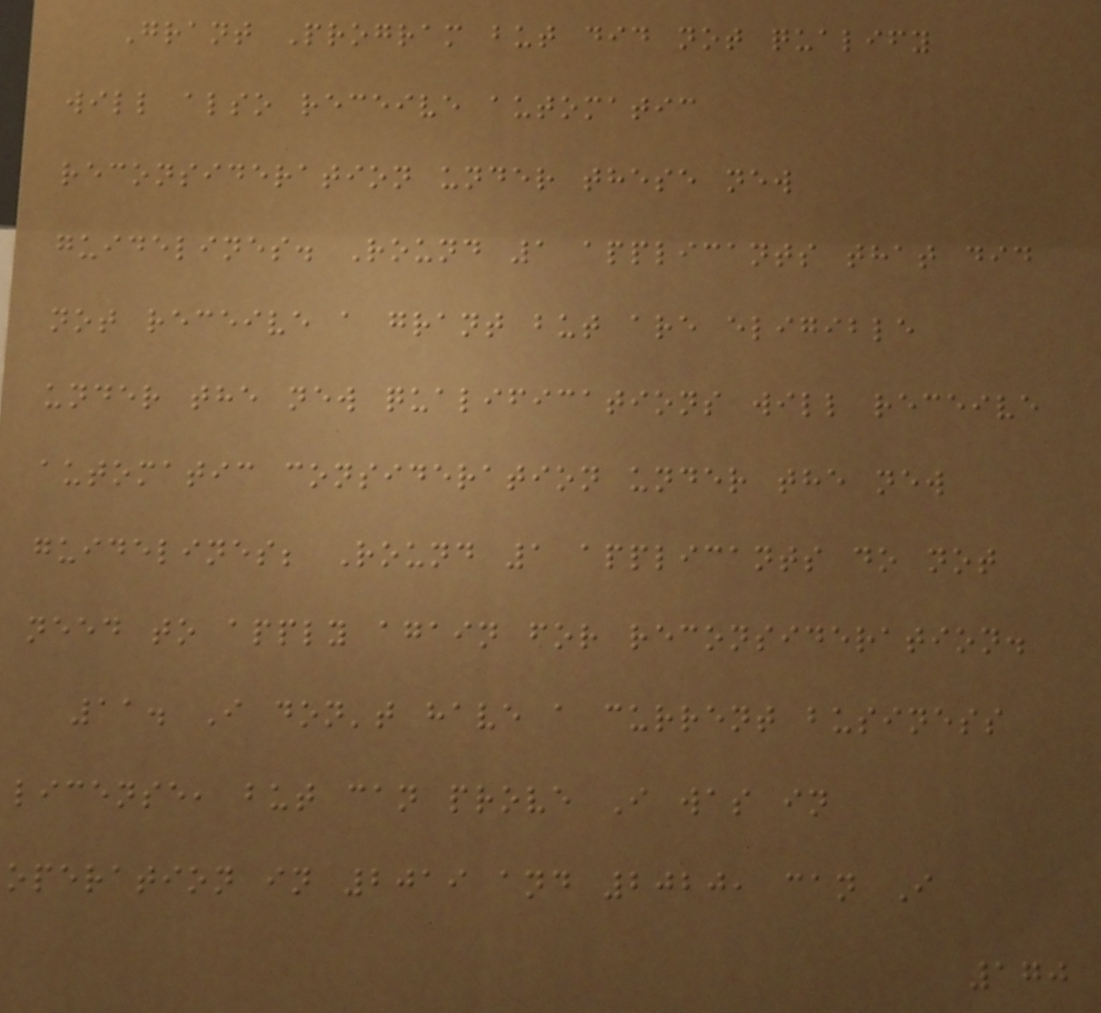Grant Program but did not qualify
will also receive automatic
reconsideration under these new
guidelines. Round 1 applicants that did
not receive a grant but are eligible
under the new qualifications will receive
automatic consideration under the new
guidelines; Round 1 applicants do not
need to apply again for reconsideration.
11. I don't have a current business
license, but can prove I was in
operation in 2019 and 2020, can I
170
